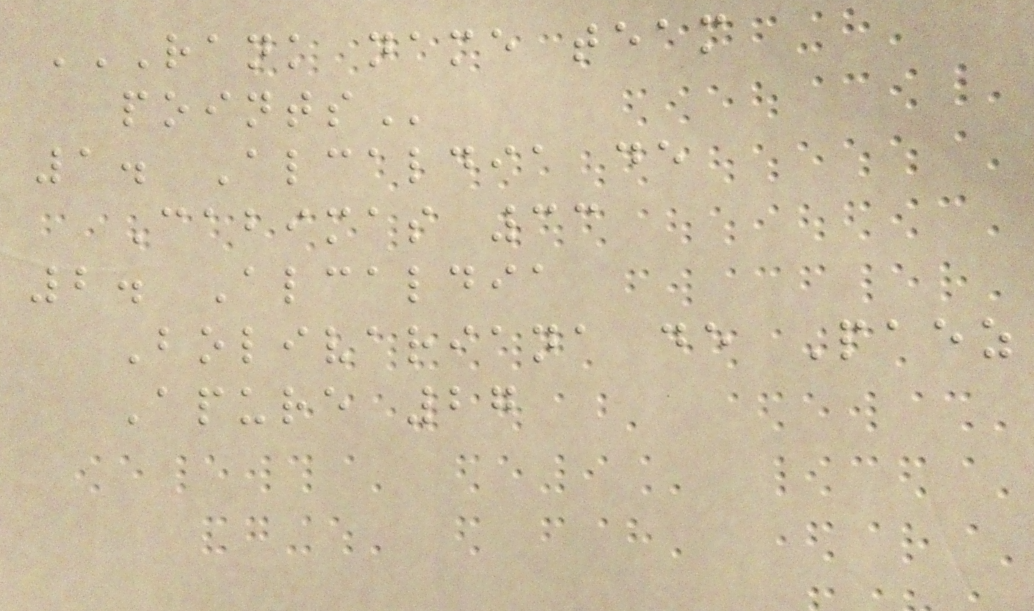RANK NAME TEAM
POINTS
1. Alcaldia de
Cabimas 33
2. Alcaldia
Bolivariana de Paez
Apure 27
